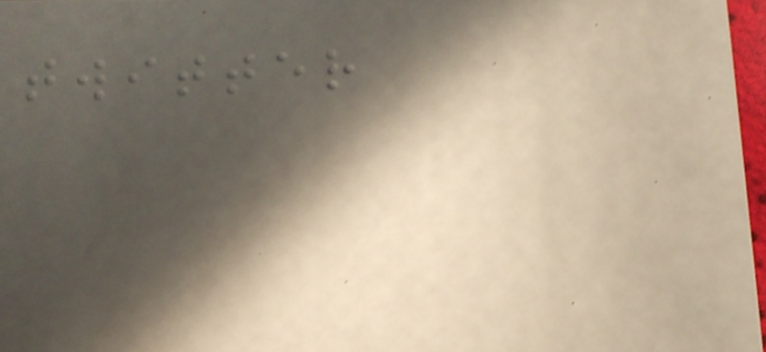twitter
